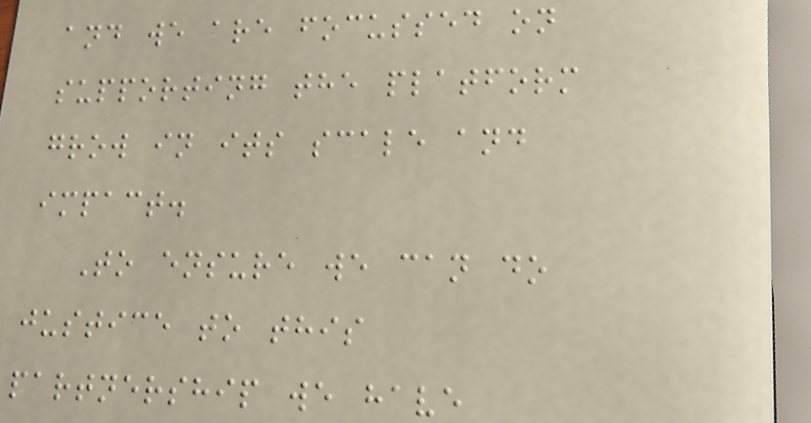and we are focussed on
supporting the platform
grow in its scale and
impact.
To ensure we can do
justice to this
partnership we have
